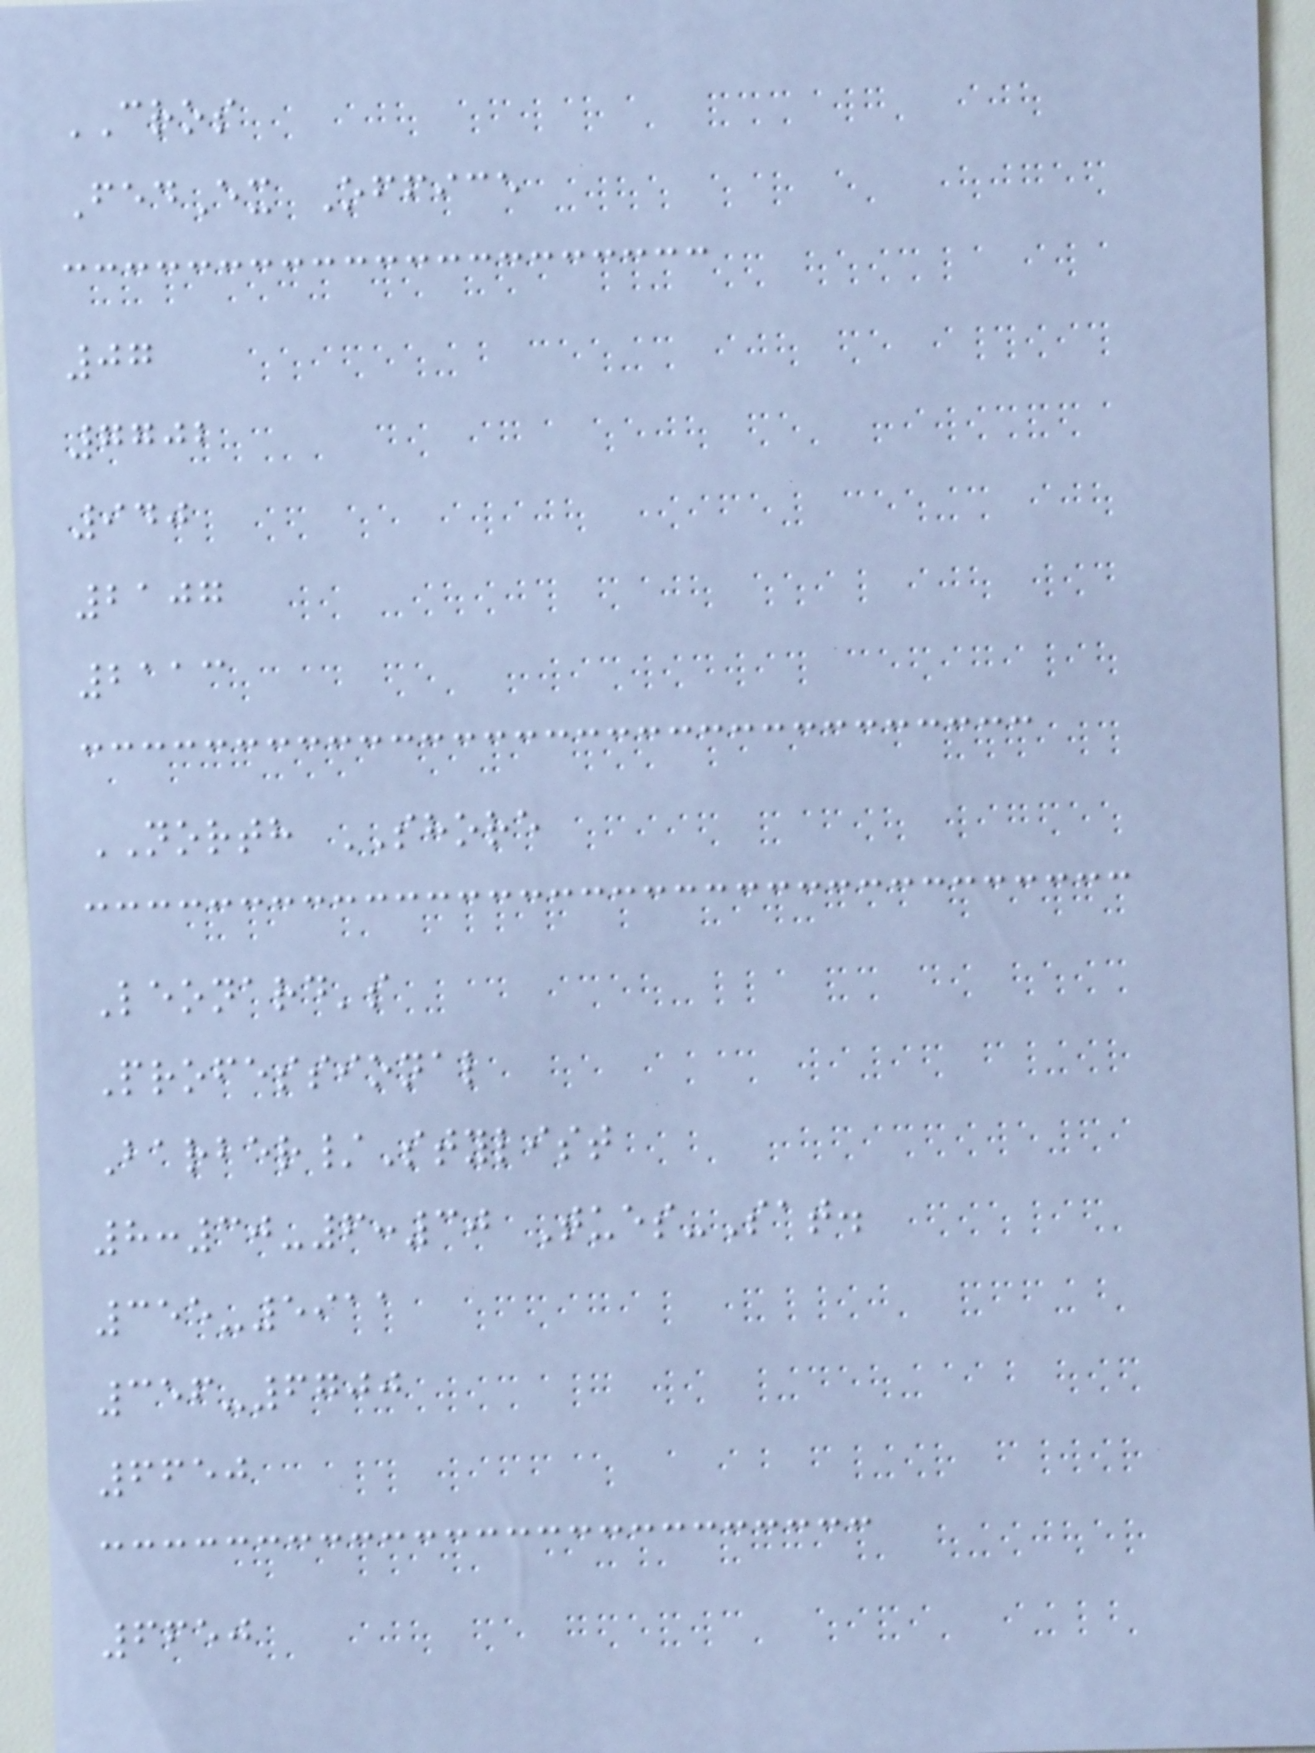CROS
FedEx Office
07
7702
940
2107
2113
NORTH SHORE
Leonard's
Professional
Barber/Stylist
8:30-6:30 Tues-Sat.
355-5911
356-6700
6650
6650
